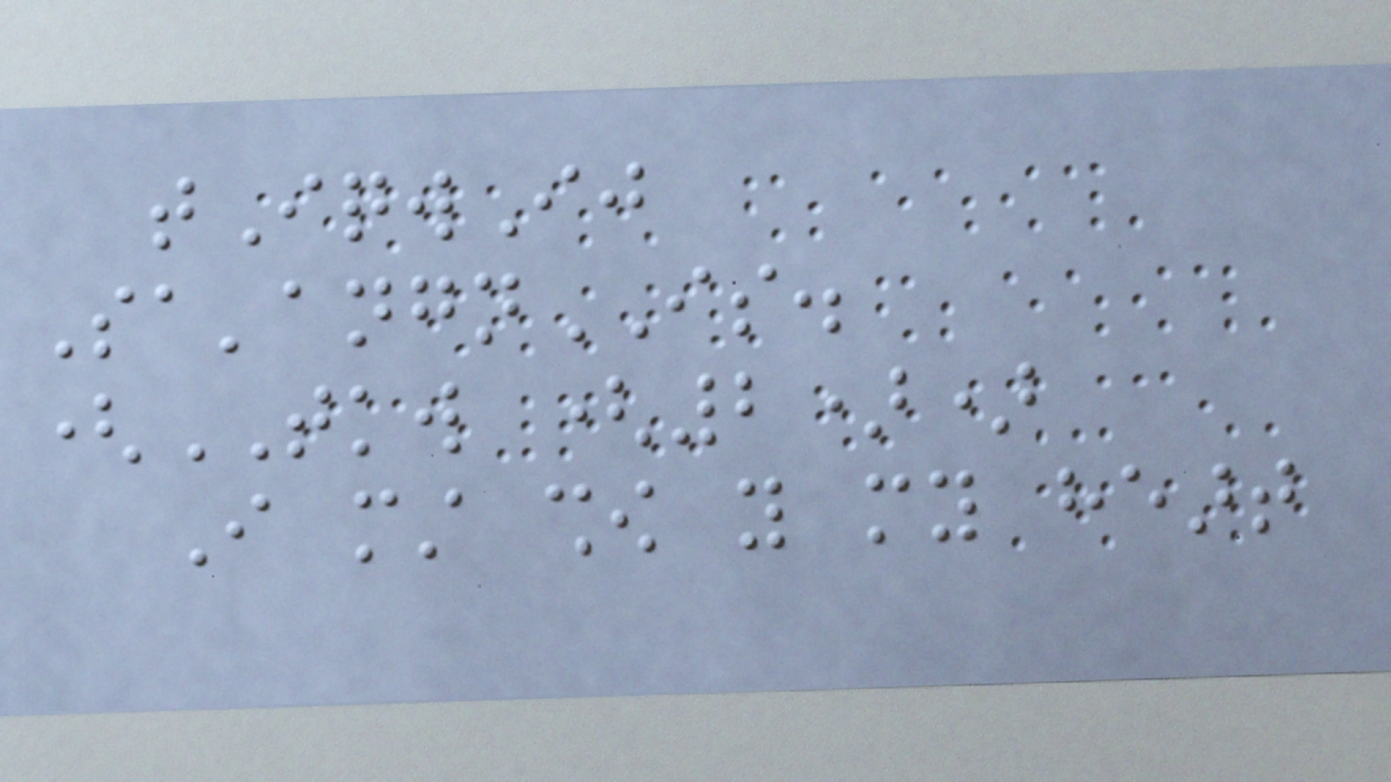tIqwIj
Sa'angnIS.
(TKW (2))
I must show you my heart
